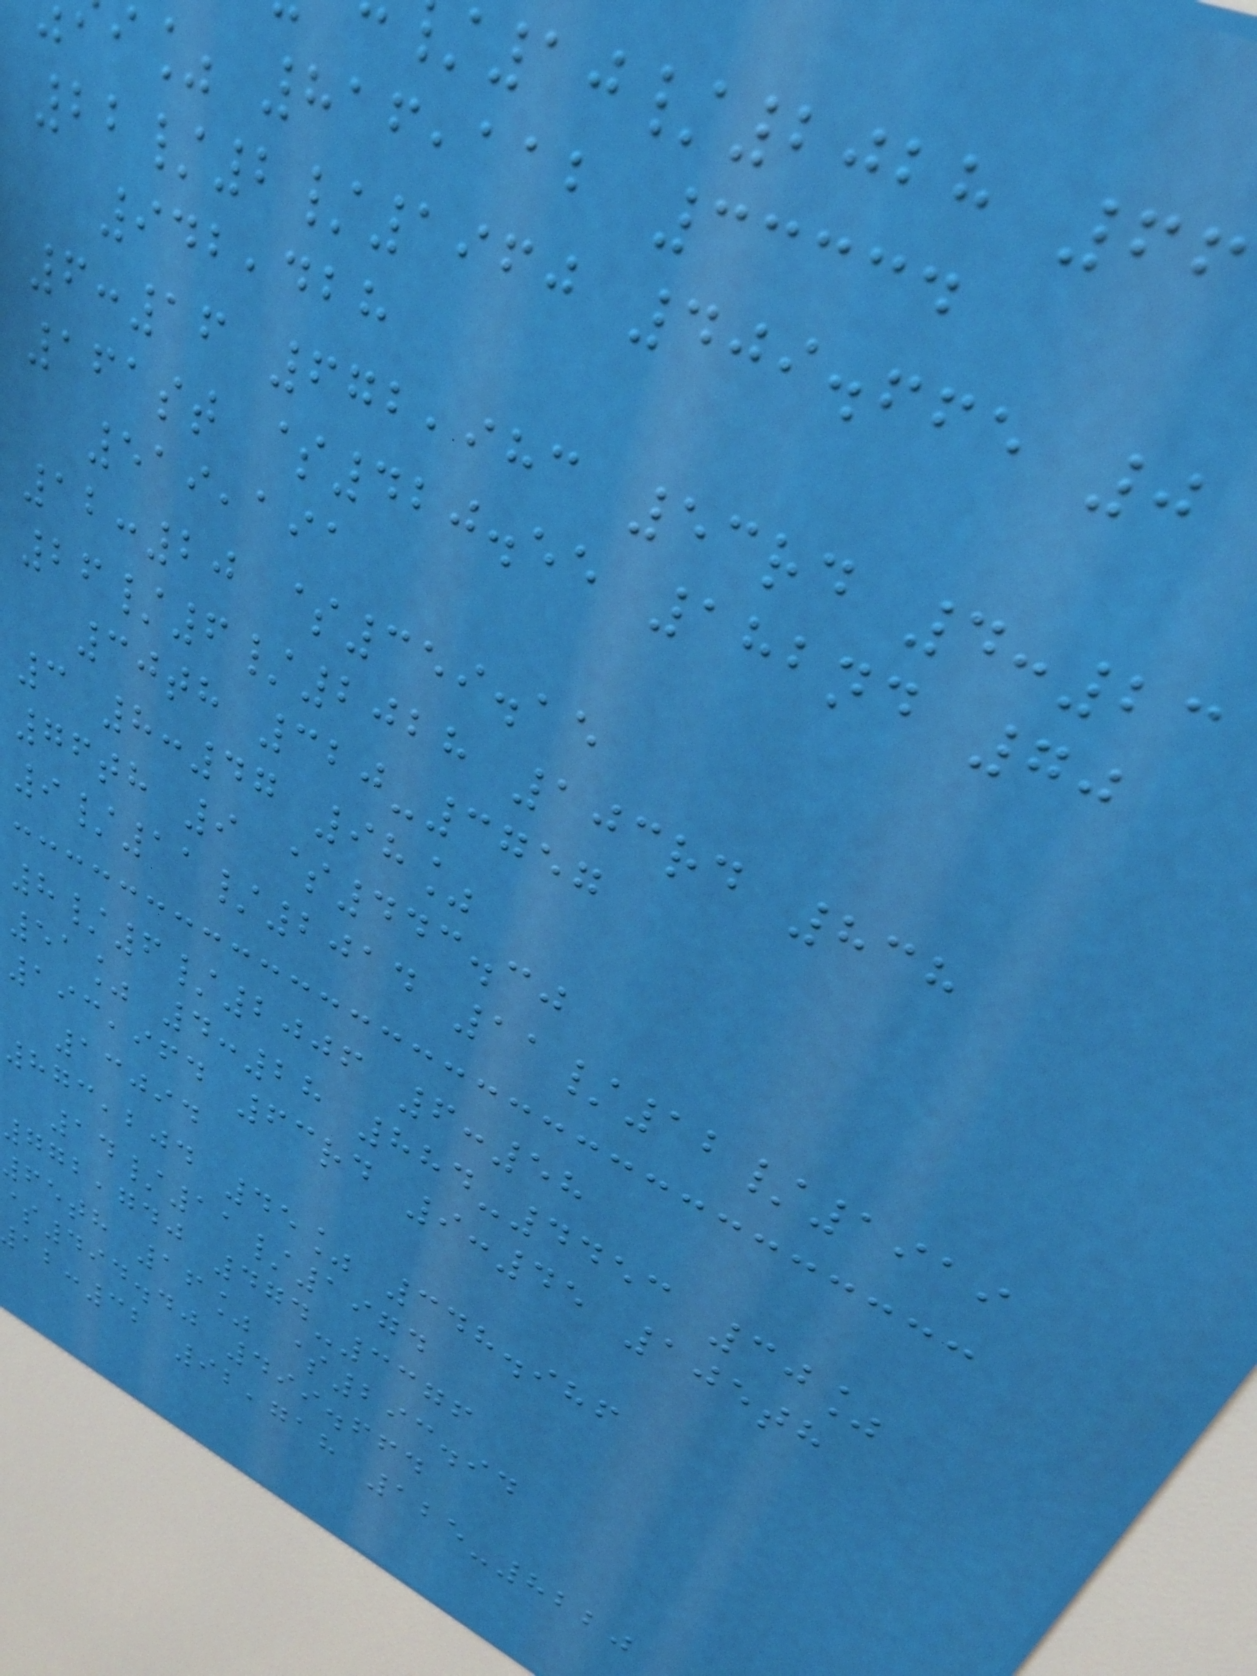10/2028 66
i% 816,112 33334
22/2/1960 409.665 0
942,428
6:16 672,983 53rd 4:23
161st $420.55 182nd 70
519,191
12:20 $359.15
26/6/2028 103rd 838
30th 320-3757
3 8:47 98%
76th 9 $443.30
9/11/2014 11/12/1919
8/6/2006 6:58
51% 4:28 884-4453 30%
193,964 63rd 9:45 105th
13094
873,204 45% 348.986
14/11/1974
772,740 474-3376
65th 16% $293.94
494.40 499.664
:32 92,718 125-8220
